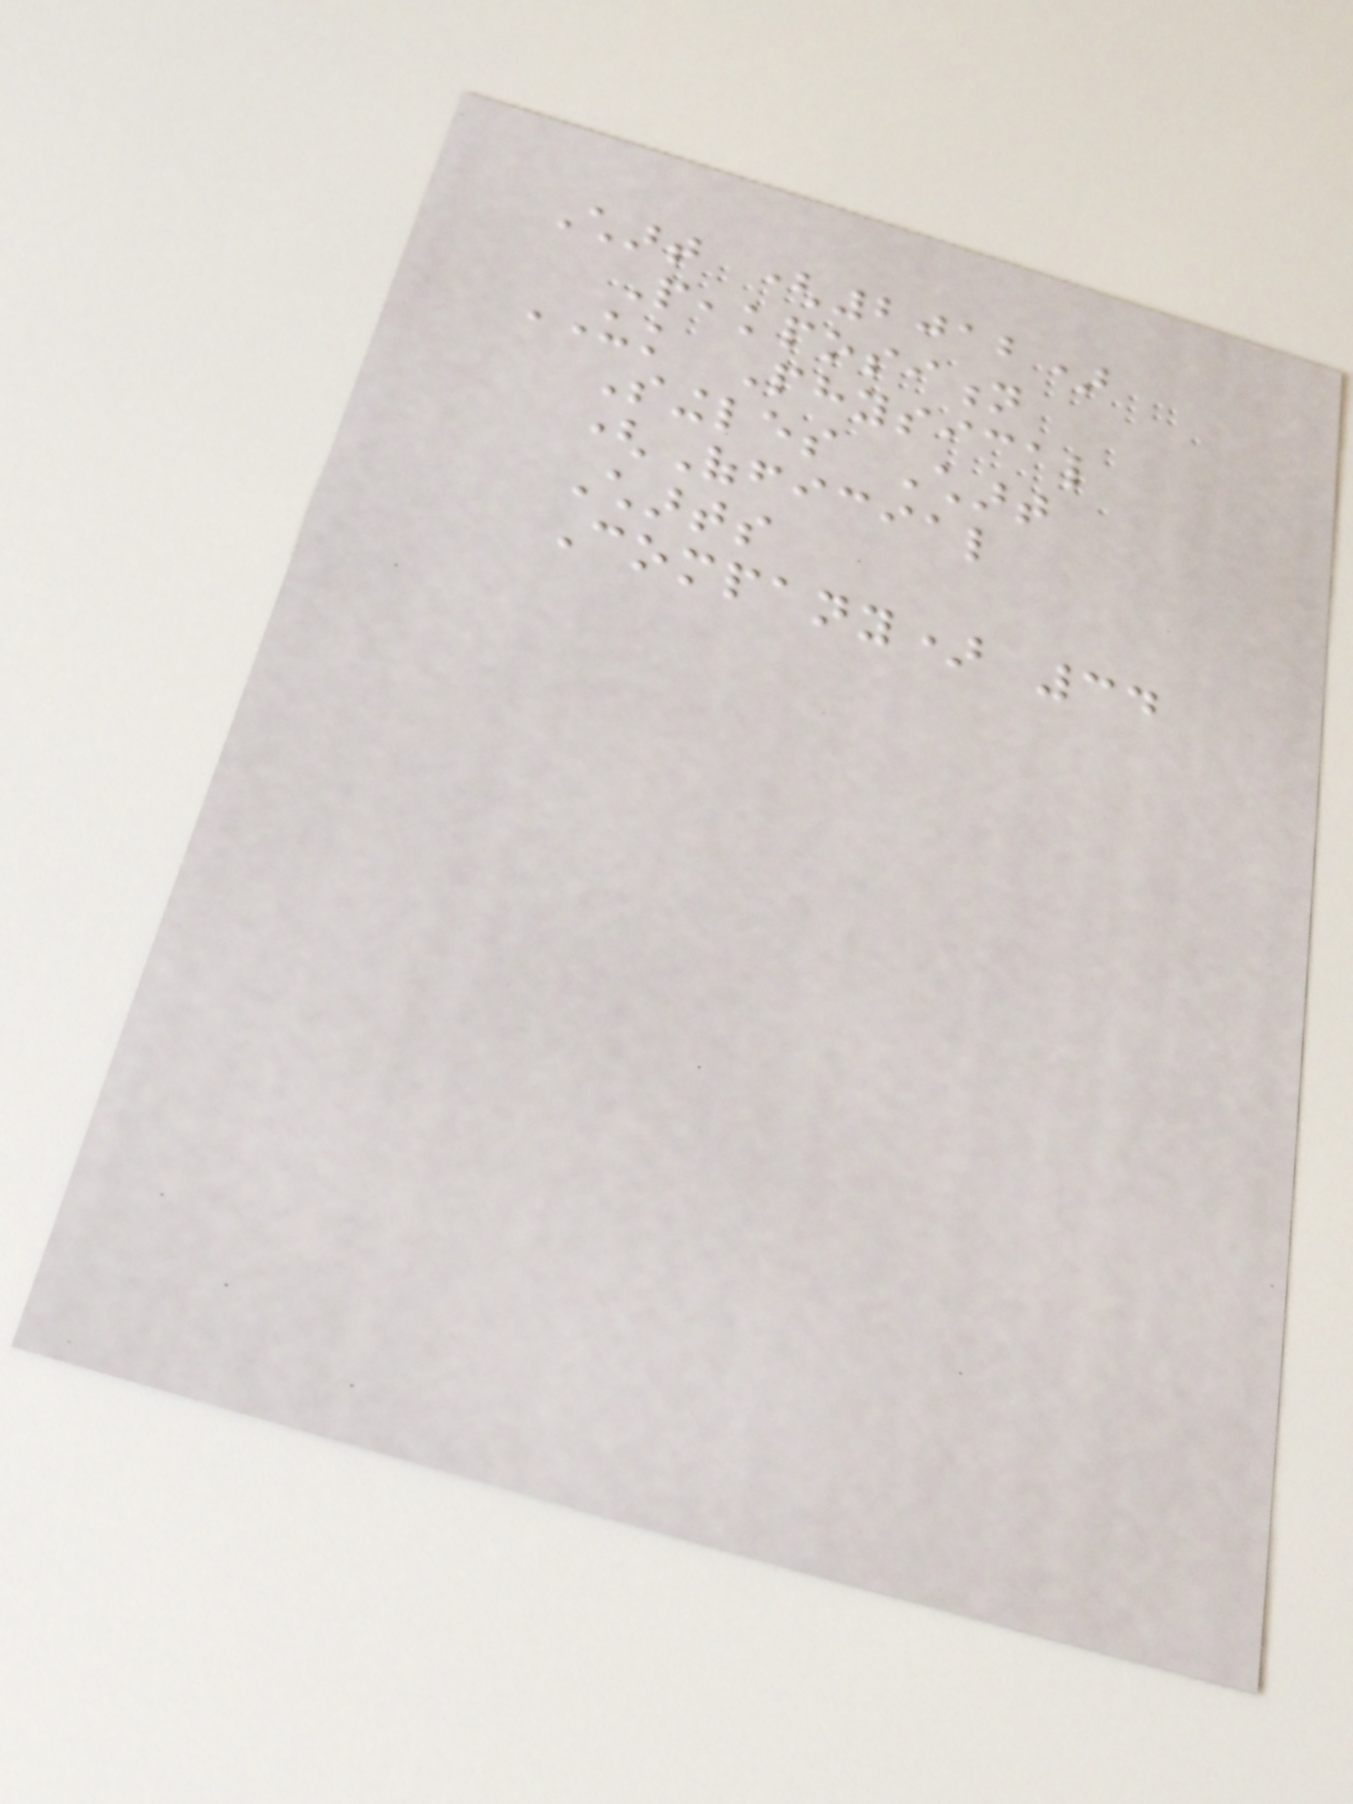Chart (2012)
Peakposition
UK Physical
Singles Chart
(Official
Charts
Company) 34
